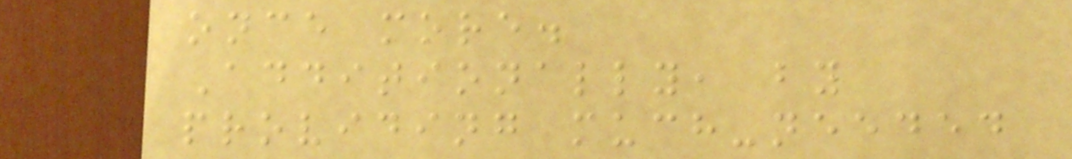once more.
Additionally, by
providing much-needed
